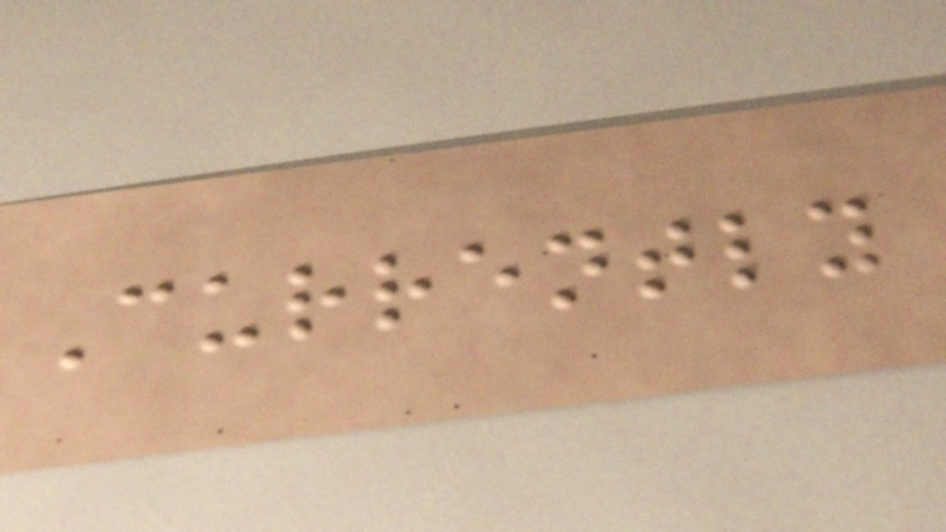Currently
